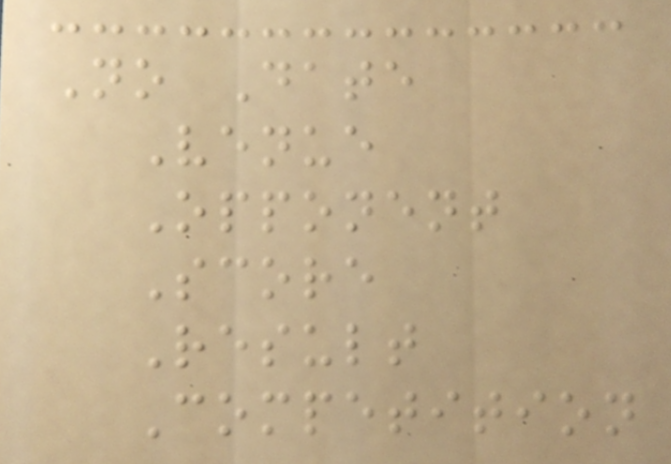No Date
Venue
Opponent
Score
Result
Competition
